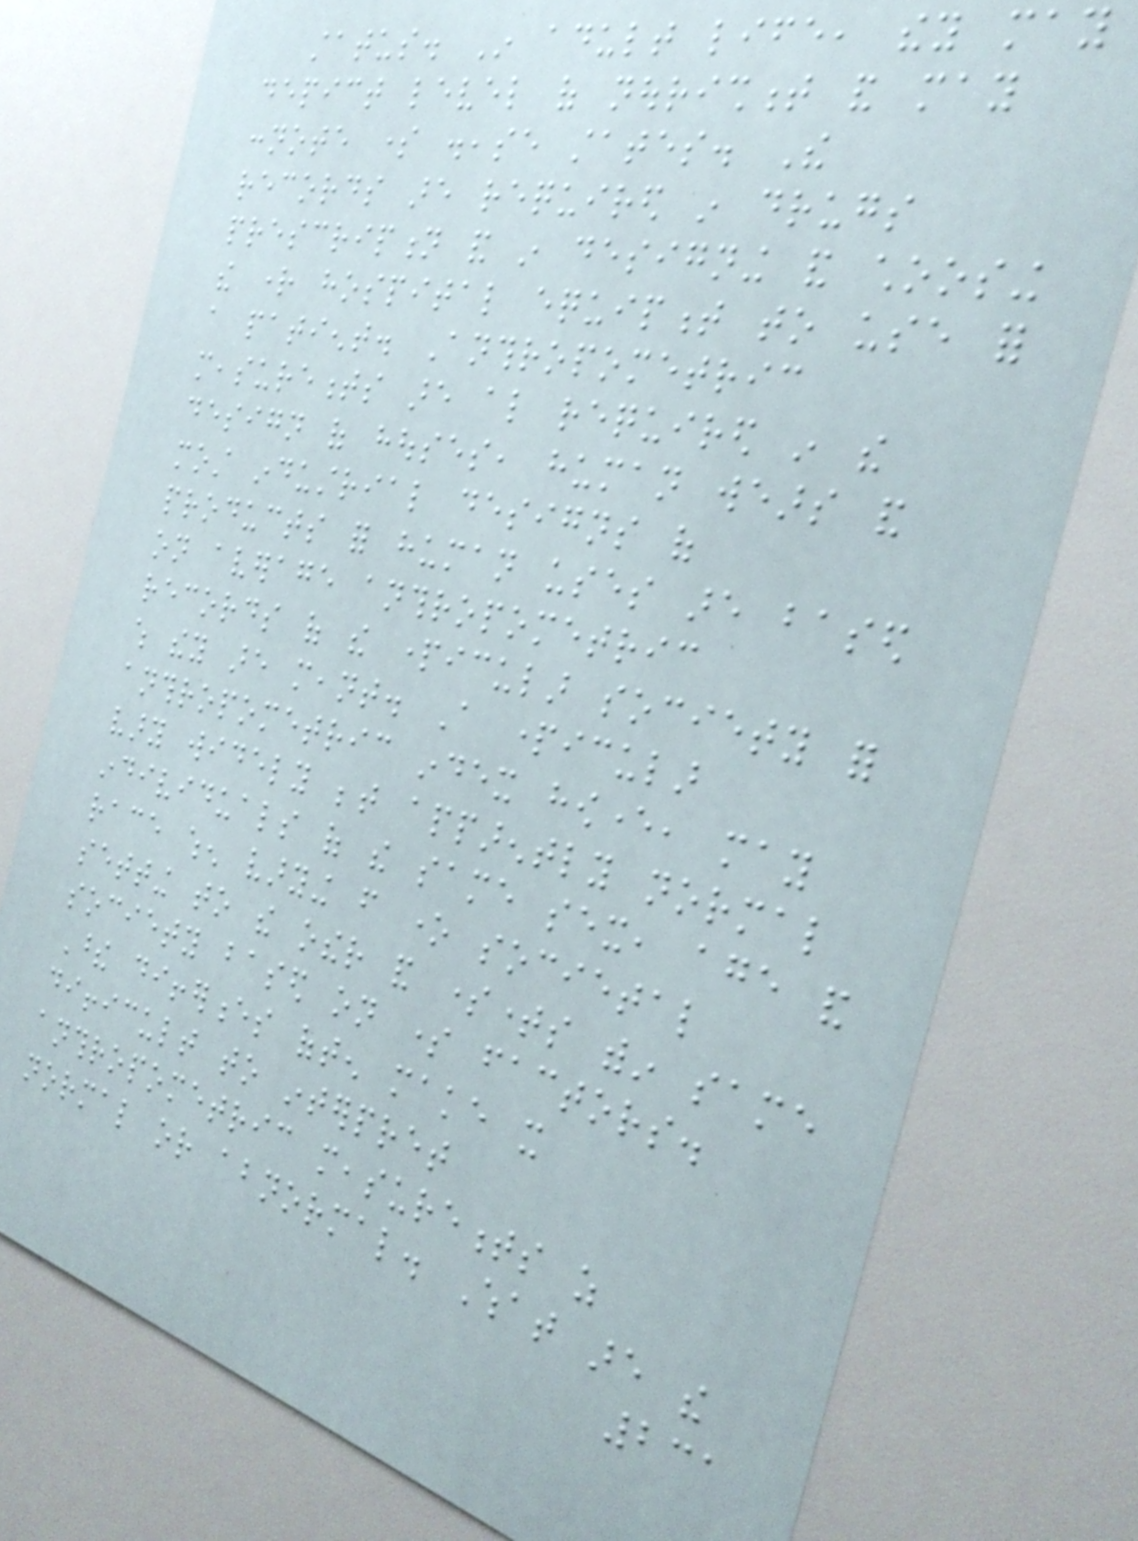status. In adult life, they may
depict level of nourishment and may
connote some disease states. The
records are required in drugs
prescription and in designing and choosing
the right hospital equipment to use for
a patient. Anthropometric
measurements are also required in the
design of houses, human wears and
most industrial designs of
products for human uses are based
on average anthropometric
records of the particular society for
which they are meant. A particular
anthropometric index however, may
vary widely between apparently normal
individuals of the same sex, age and
race when varying from one societal
setting to the other and sometimes within same
society based on some factors.
These differences often make it
difficult to interpret
anthropometric measurements as
normal or abnormal. What are the
231
